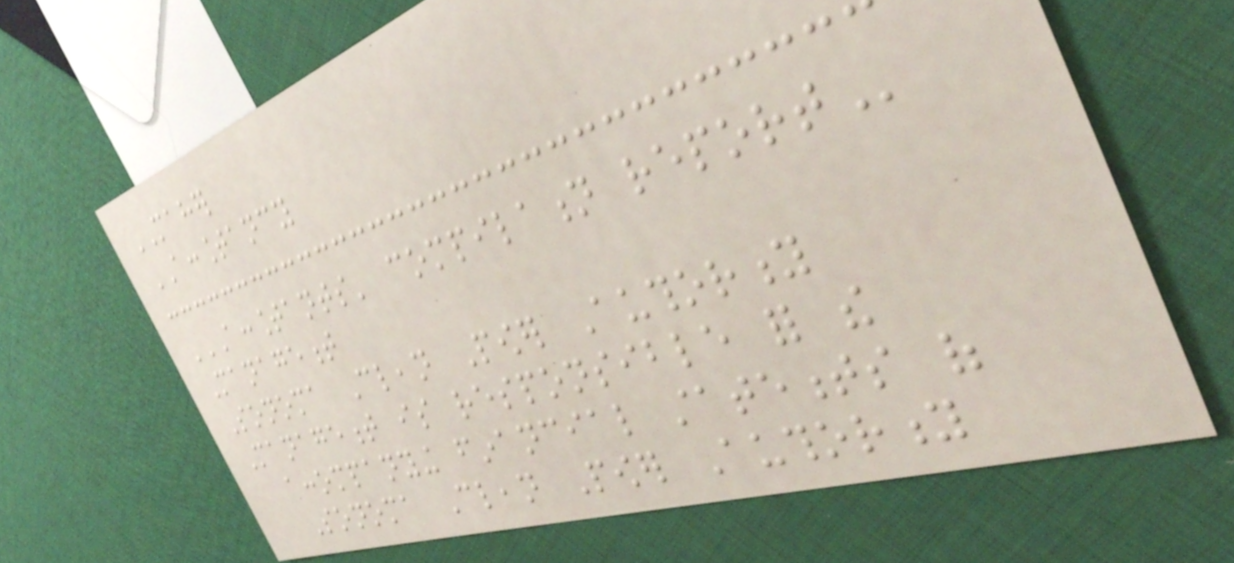MAHER
ACCOUNTANCY
ACCOUNTANTS' COMPILATION REPORT
Management
Sonoma Clean Power Authority
Management is responsible for the
accompanying financial statements of
Sonoma Clean Power Authority
